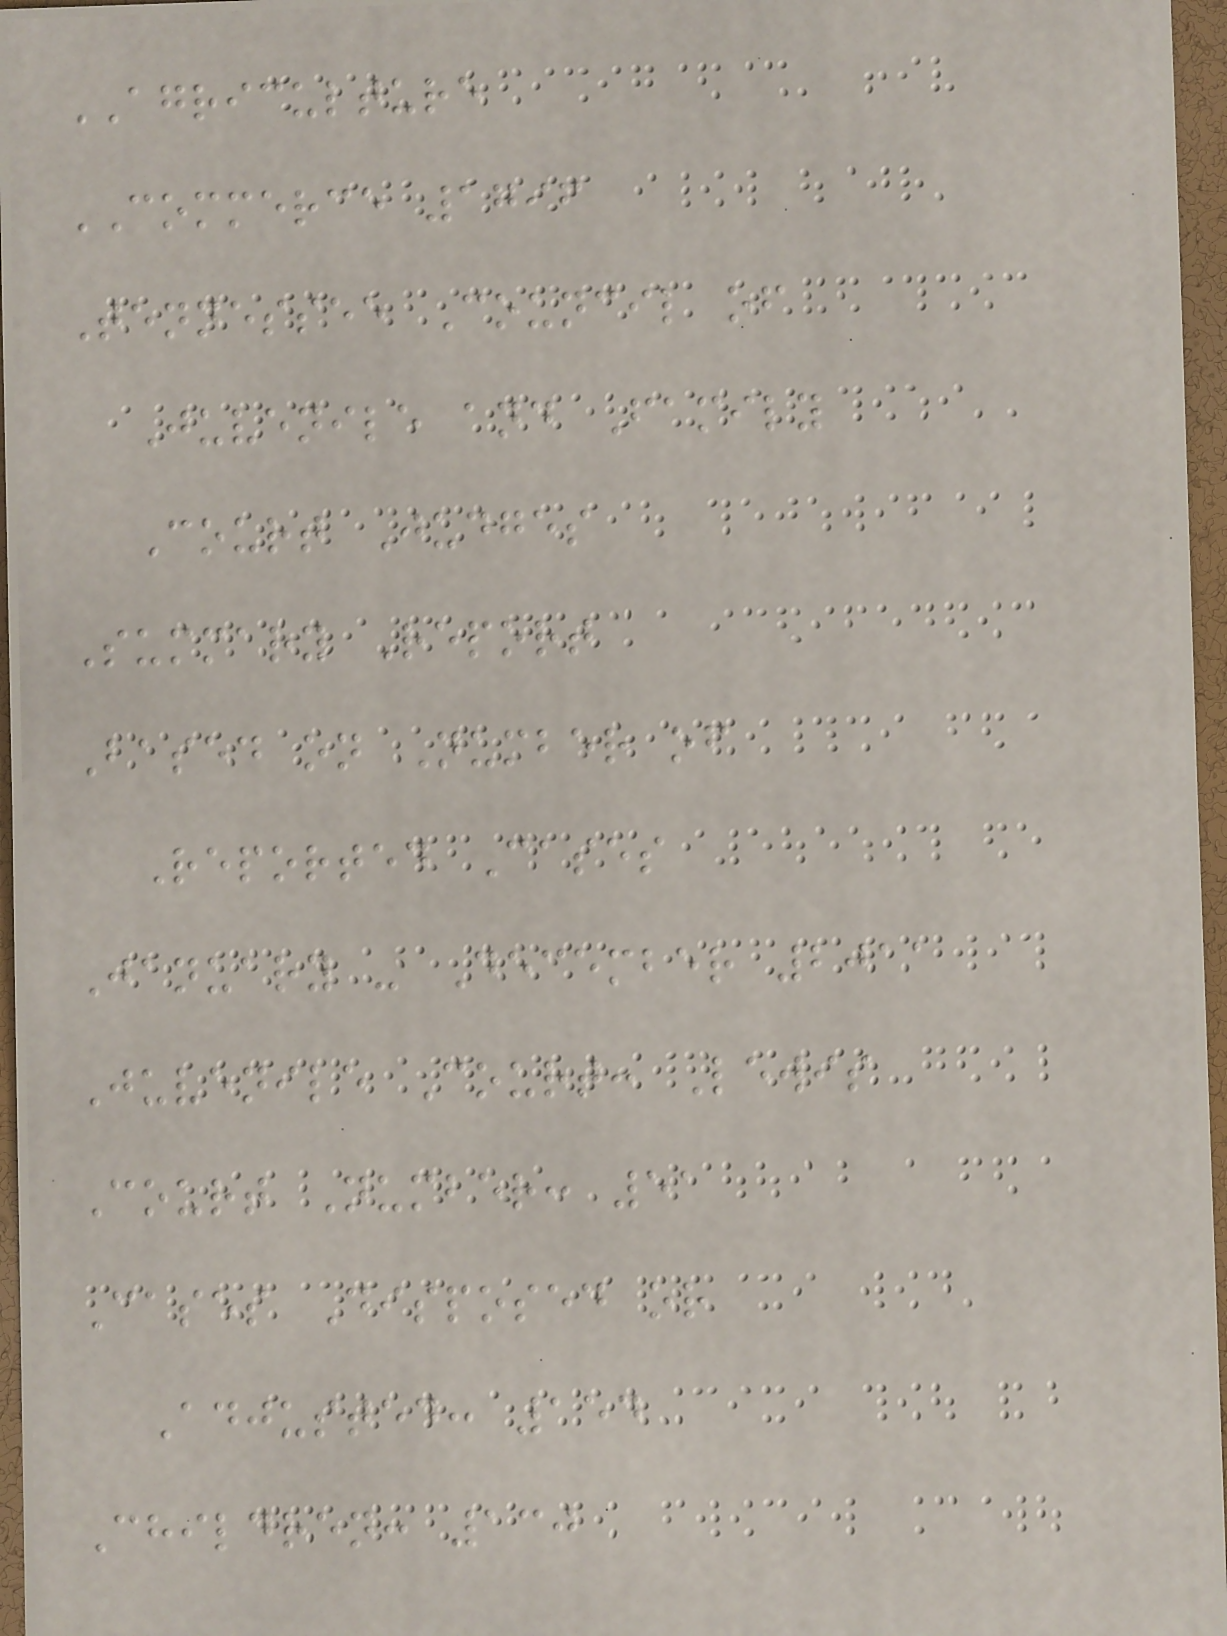AGRICULTURE
COMMERCE 1796
Tennessee Council of
Juvenile and Family
Court Judges
Summary Report
Based on Number of
Reported Cases
January - December 2011
Juvenile Court: Lewis
Court Number: 51
Cases Disposed or
Adjusted: 154
Children: 130
